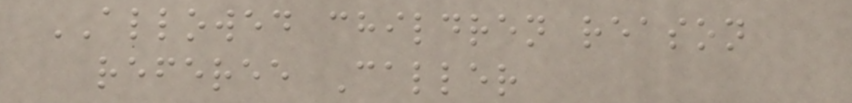ALLOWED children reason
referee Caller
